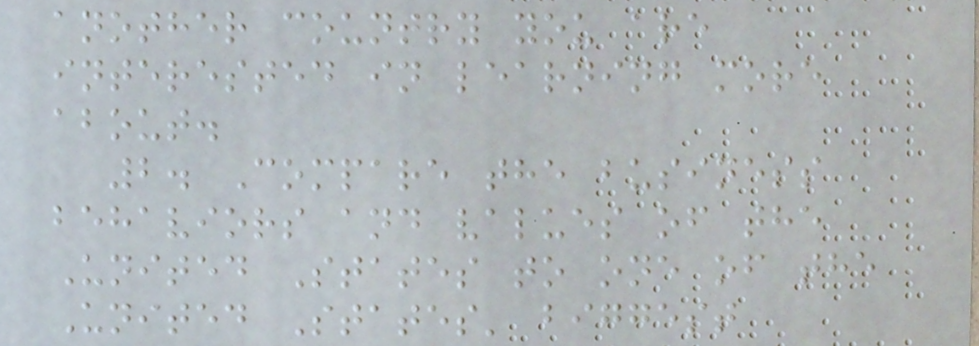another country you are
interested in learning more
about.
2. Compare the business
behaviors and values of the
United States to one of the
United States' biggest
